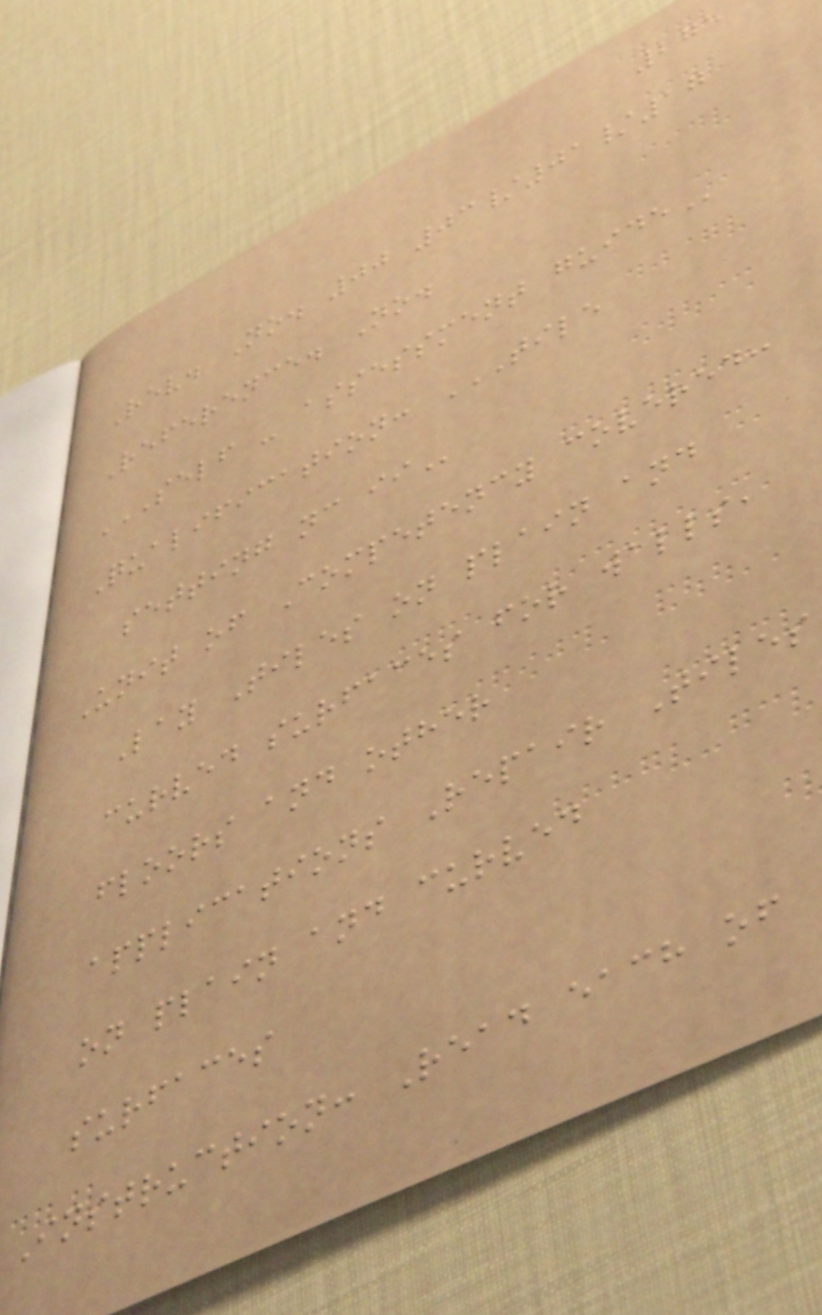275
Rev. No. 00 03/01/17
Reference. No.
SELF - ASSESSMENT GUIDE
Qualification: TILE
SETTING NC II
Unit of Competency covered:
Lay Tiles on plain and
curved surfaces for walls,
floors and other
applications Repair Tiles
on plain and curved
surfaces
Instruction: Read each of
